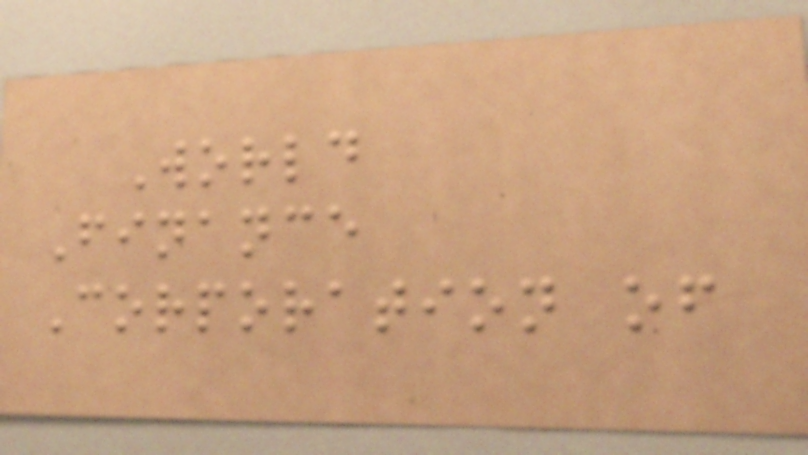World
Finance
Corporation of
